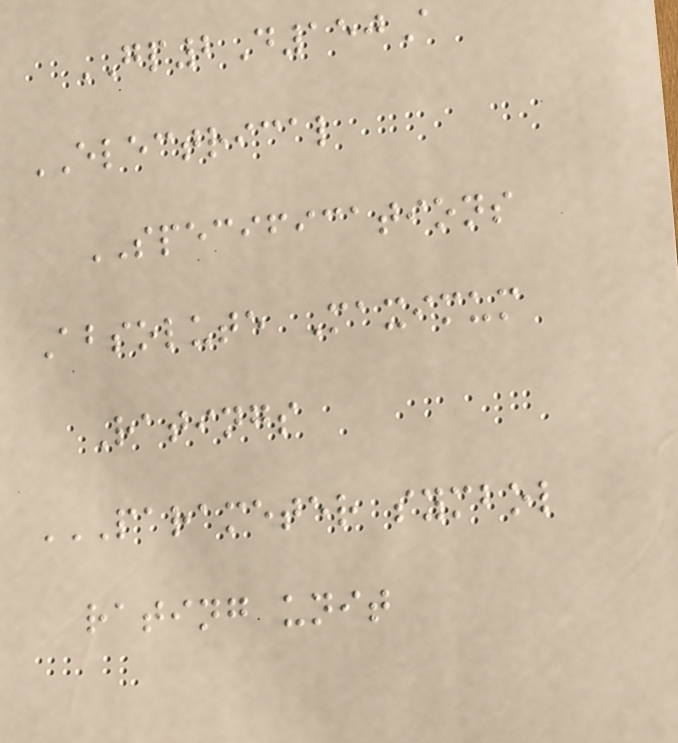GP2D150A
ELECTRICAL
SPECIFICATIONS
Absolute Maximum
Ratings
PARAMETER SYMBOL
RATING UNIT
